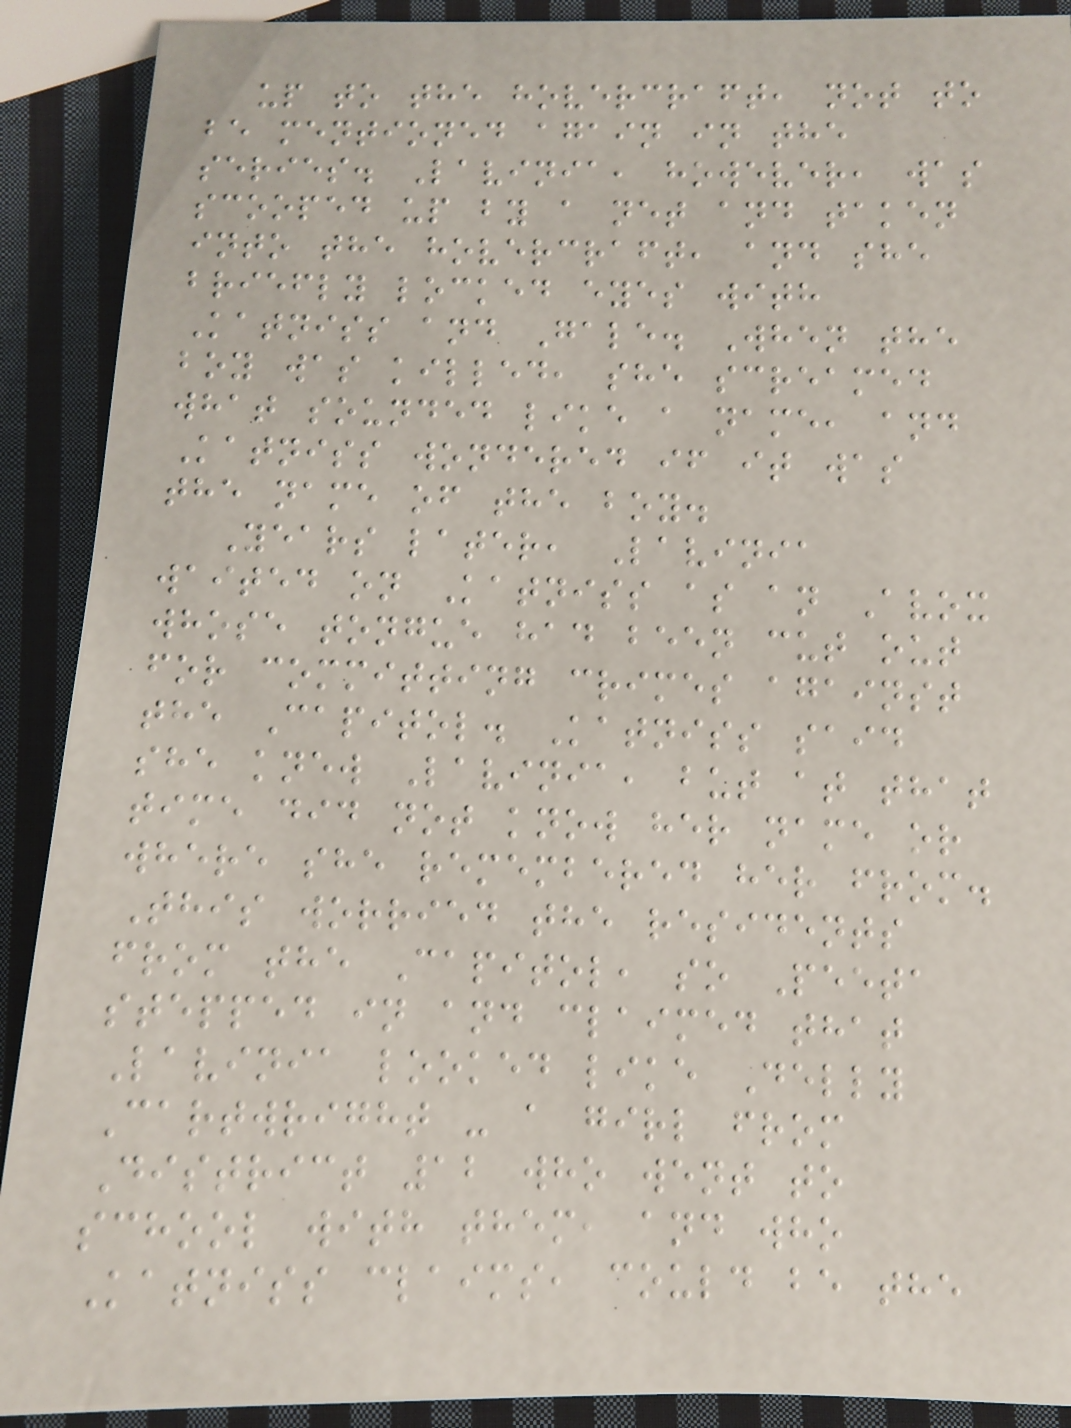up to the hovercraft, not to
be mentioned again in the
series. Lavinia, however, was
scooped up by a net and taken
into the hovercraft, and she
briefly locked eyes with
Katniss and Gale. When the
boy was killed, she screamed
what sounded like a name, and
Katniss wondered if it was
the name of the boy.
Years later, Lavinia
waited on Katniss as an Avox
whose tongue had been cut out
for committing crimes against
the Capitol. Katniss said
she knew Lavinia, but at that
time did not know her name or
where she remembered her from.
This worried the residents
from the Capitol, so Peeta
stepped in and claimed that
Lavinia looked like Delly
Cartwright - a girl from
District 12 who went to
school with them, and who
Katniss claims, could be the
